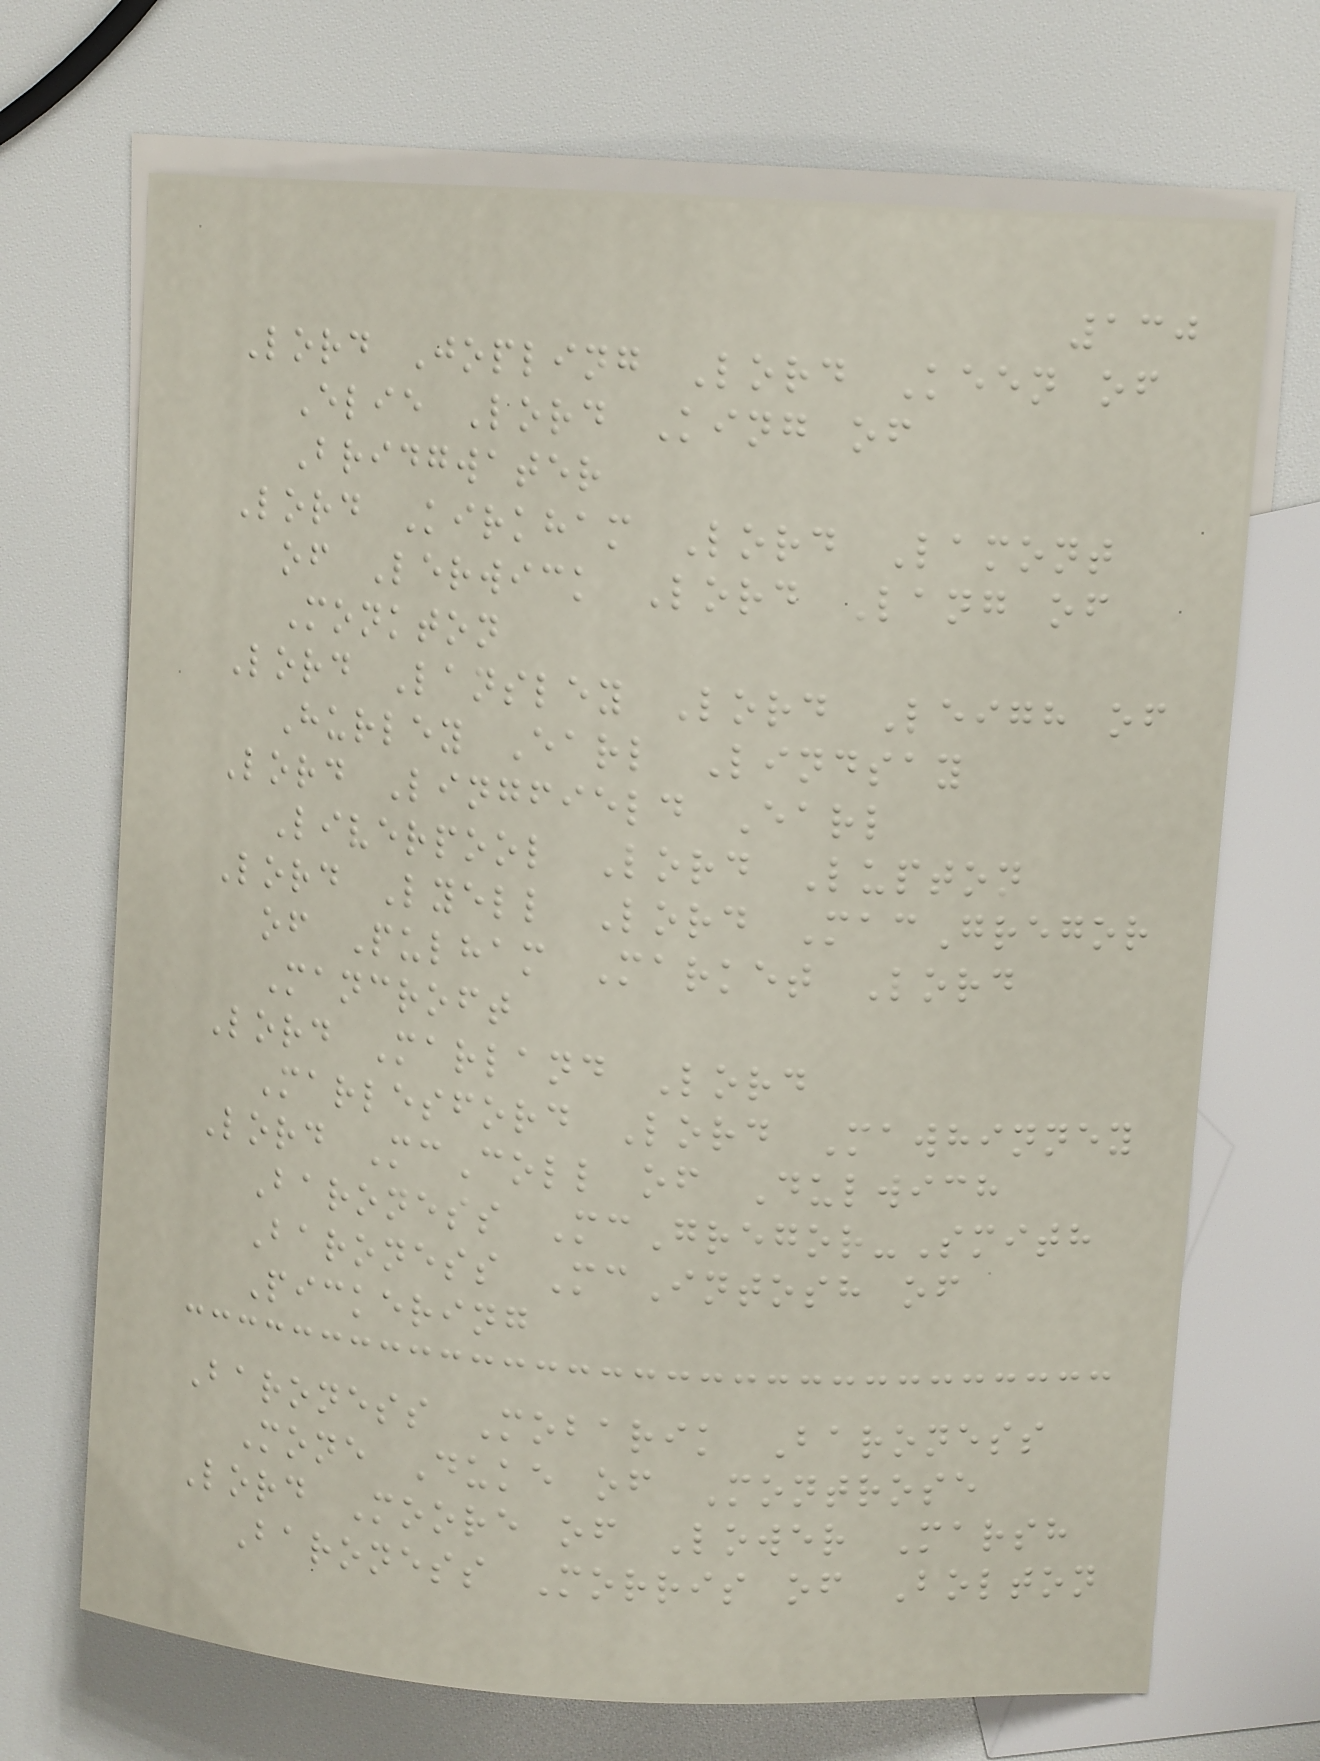130
Lord Jopling Lord Keen of
Elie Lord King of
Bridgwater
Lord Kirkham Lord Lamont
of Lerwick Lord Lang of
Monkton
Lord Lansley Lord Leigh of
Hurley Earl Lindsay
Lord Lingfield Earl
Liverpool Lord Lupton
Lord Lyell Lord MacGregor
of Pulham Market Lord
Mancroft
Lord Marland Lord
Marlesford Lord Mawhinney
Lord McColl of Dulwich
Baroness McGregor-Smith
Baroness McIntosh of
Pickering
Baroness Mobarik Baroness
Mone Duke of Montrose
Lord Moore of Lower Marsh
Baroness Morris of Bolton
